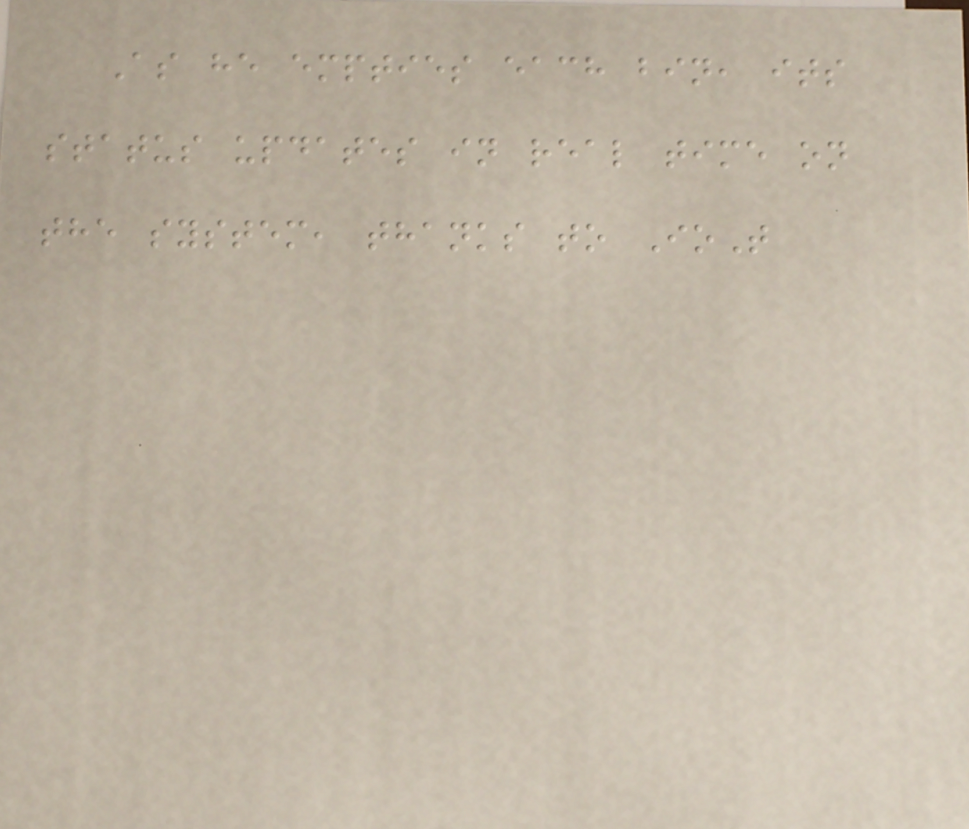As he empties each bin, its
status updates in real time on
the system, thanks to IoT
